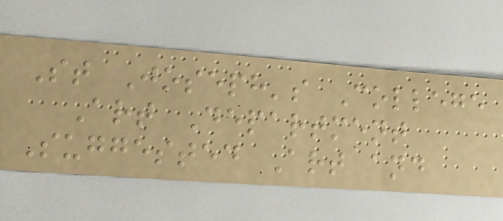St Joseph's College
Art Department
Suggested Art and
